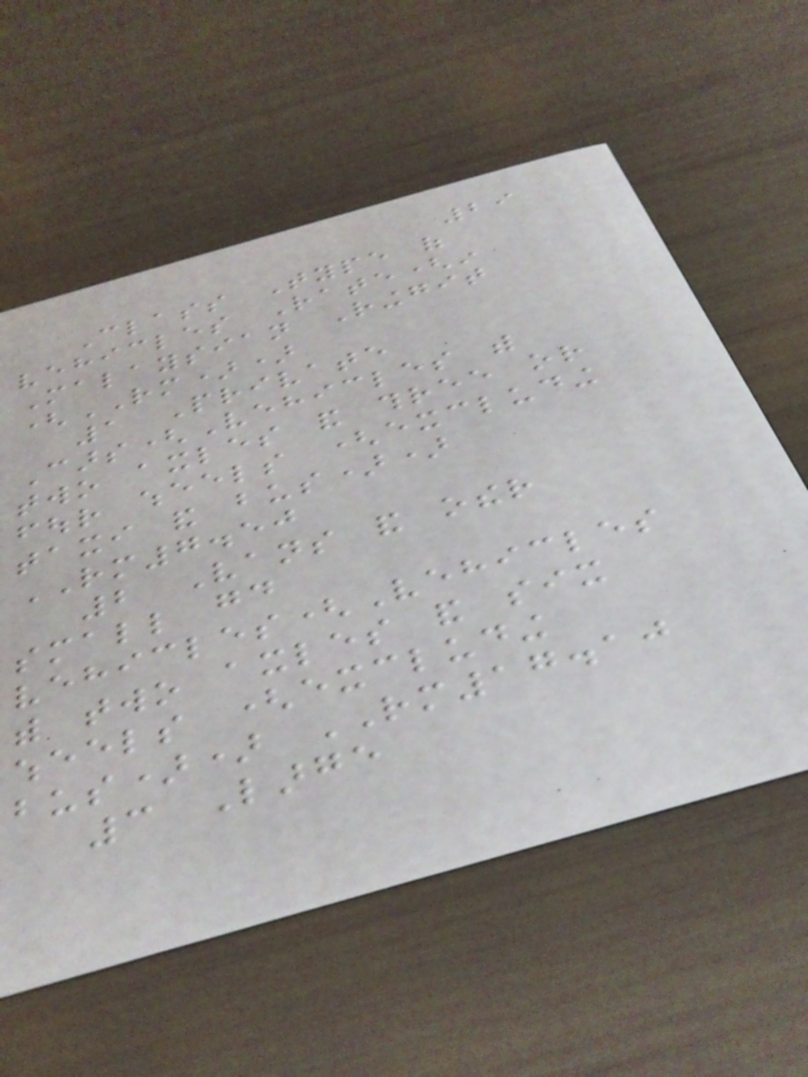29
Class Type of
vehicles Rate(in
Malaysian Ringgit
(RM))
1 Private
Cars(Vehicles with
two axles and three or
four wheels (excluding
taxi and bus))
RM7.50
2 Vans and other
small good
vehicles(Vehicles
with two axles and six
wheels (excluding
bus)) RM17.10
3 Large
